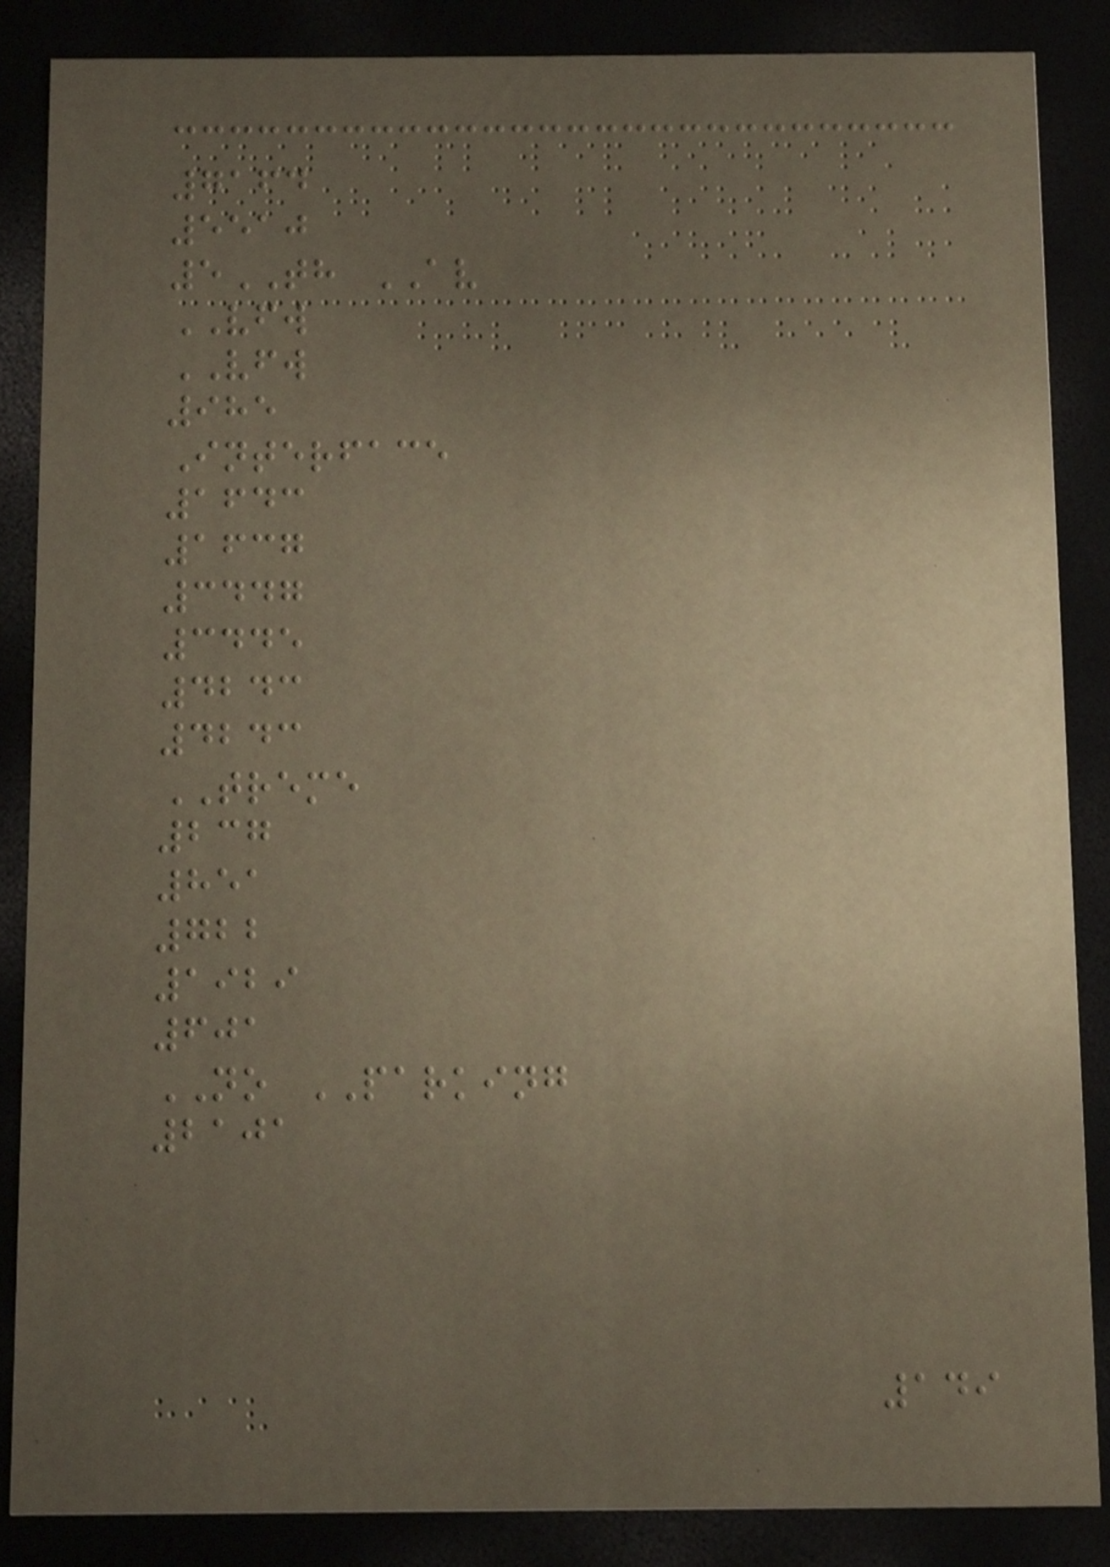7164
5510
5TH AV
VFW
VFW
985
Interface
1643
1637
3447
3445
4243
4243
TREME
237
851
722
1929
601
NO PARKING
2101
149
